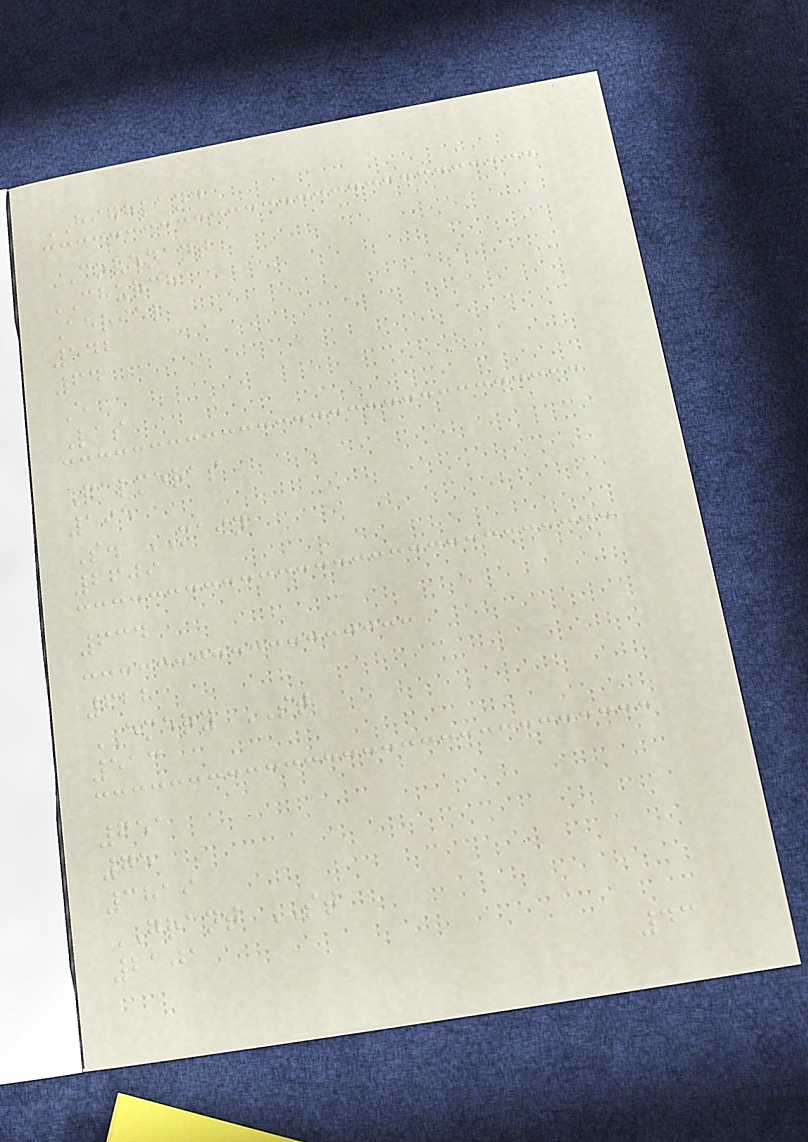HIGHLAND
COVENANT
CHURCH
Aerial
542
64
E
Las
Palmeras
195
S. MAIN
2609
634
628
EMERY ST
513
651
75
3819
GRANT ST
2101
43
